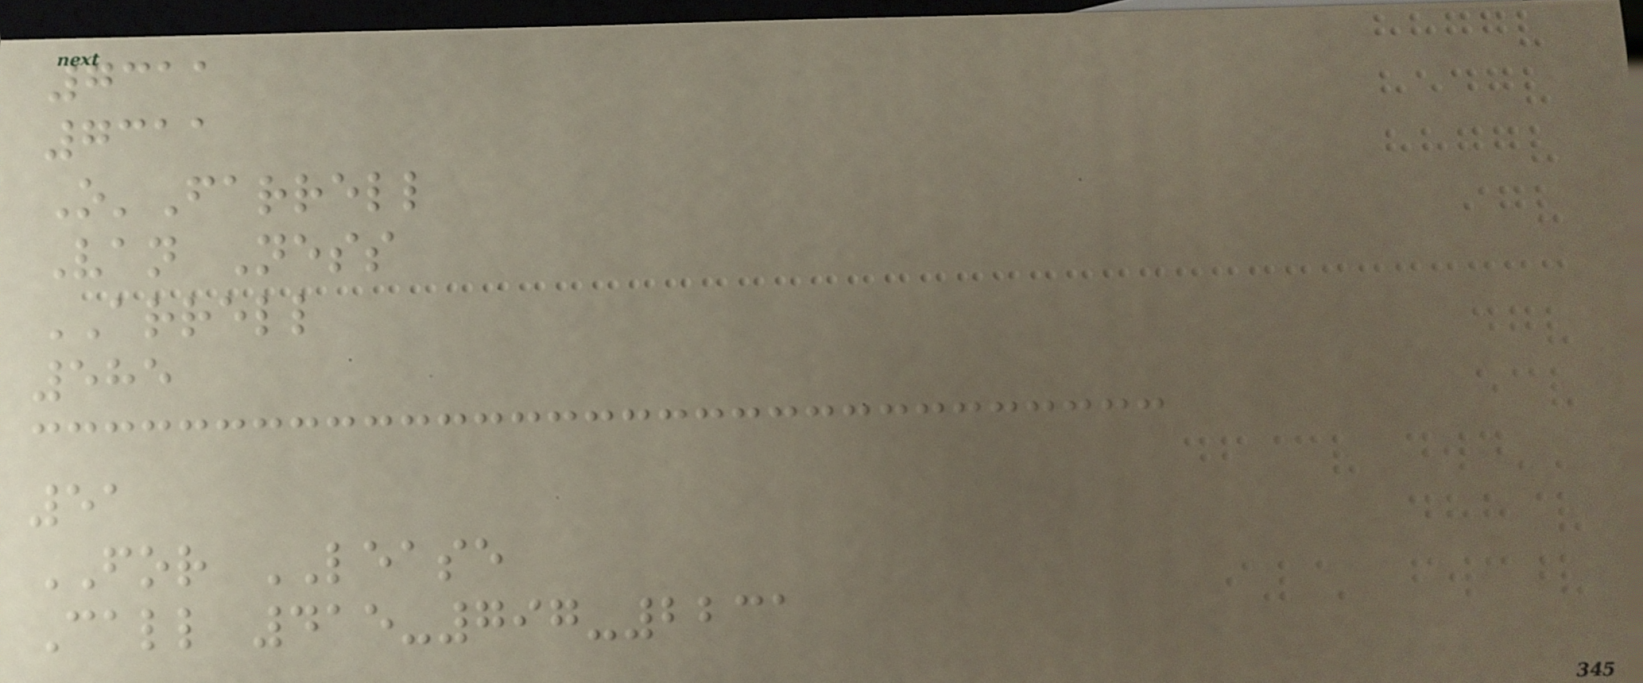7311
7311
O'Farrell
Van Ness
ARRELL
585
51
FOR LEASE
Call 415-797-2231
